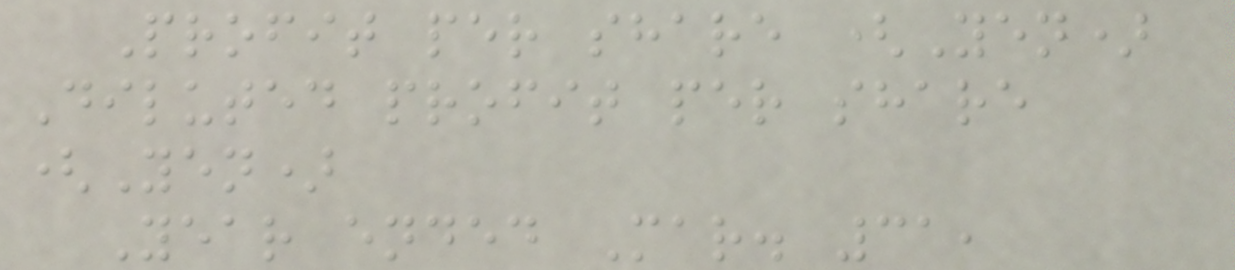Profit per share (Yen)
Diluted profit per share
(Yen)
Year ended Mar. 31,
